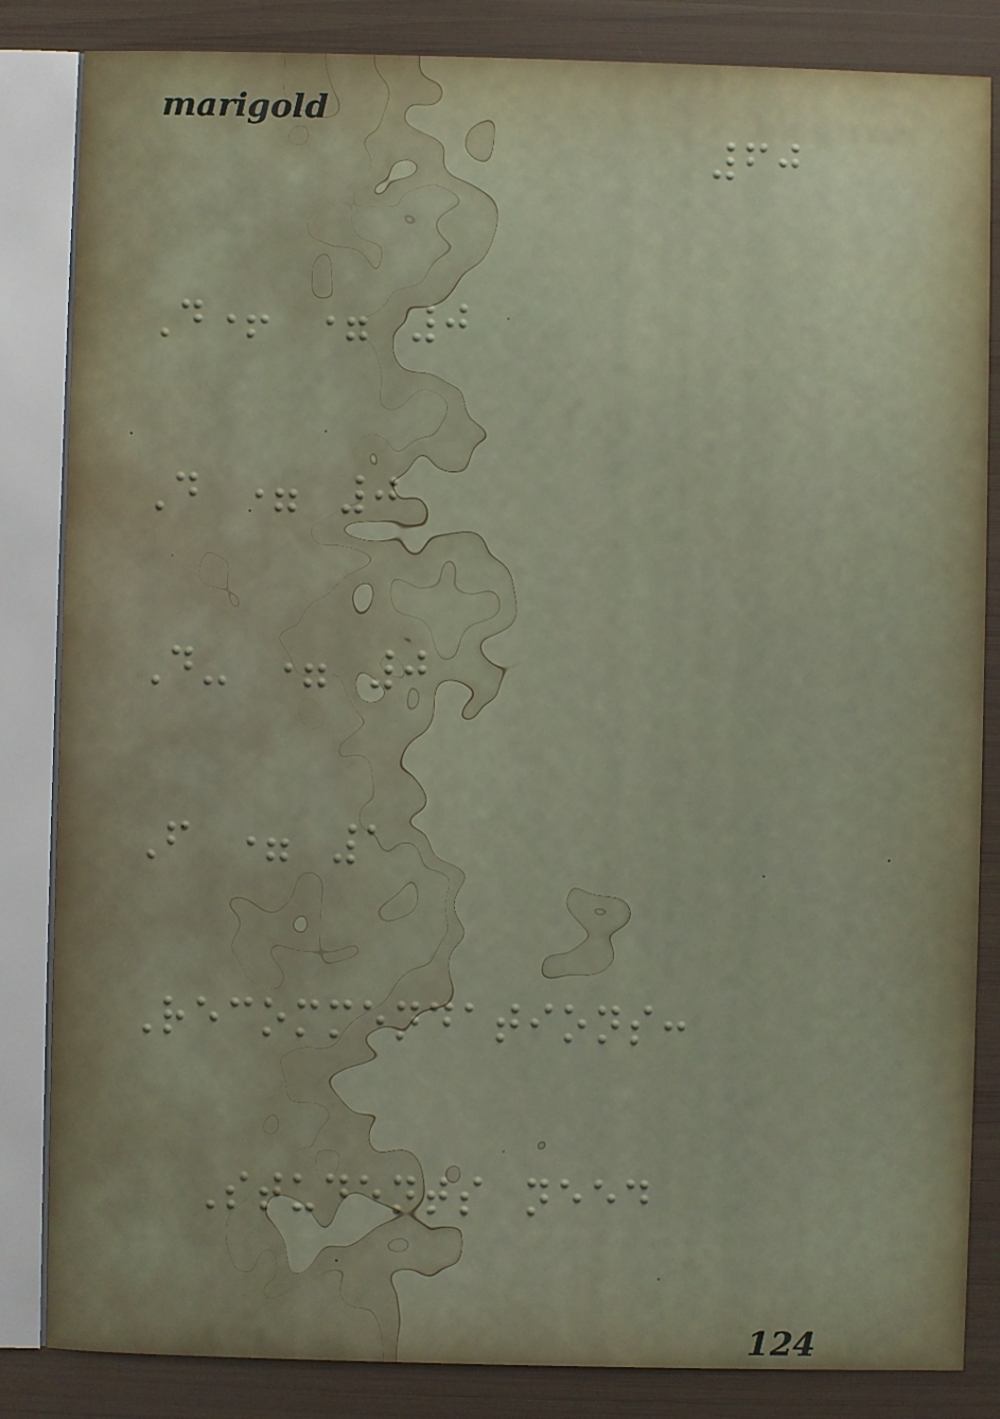60
D+ = 0
D = 0
D- = 0
F = 1
Recommendations:
Students need
